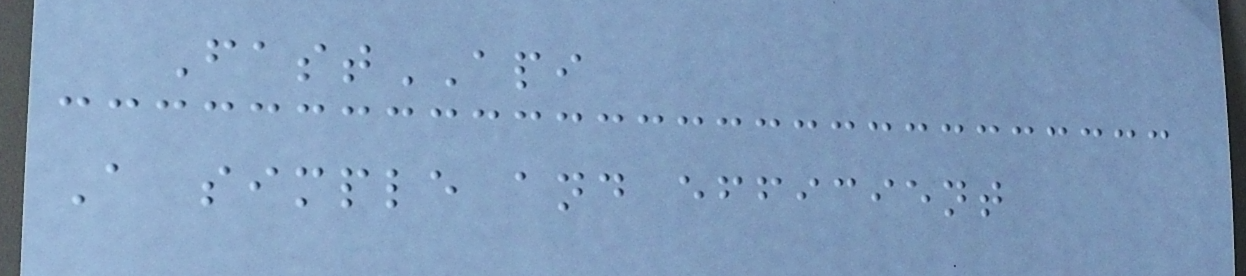FastAPI
A simple and efficient
